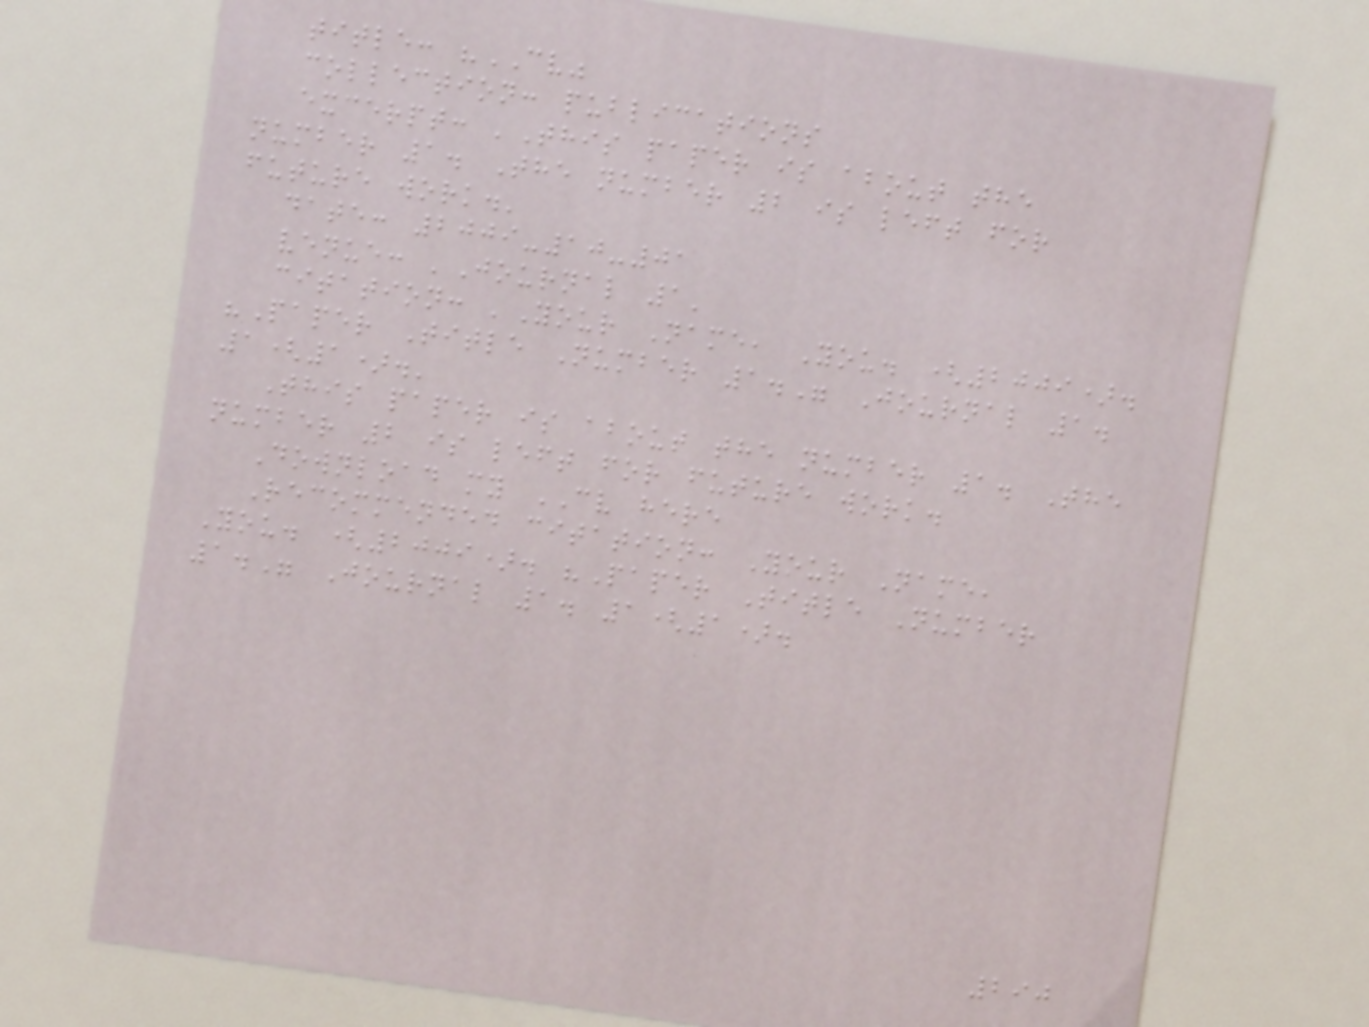title: "CV"
collection: publications
excerpt: 'This paper is about the
number 1. The number 2 is left for
future work.'
date: 2009-10-01
venue: 'Journal 1'
citation: 'Your Name, You. (2009).
"Paper Title Number 1." Journal 1.
1(1).'
This paper is about the number 1. The
number 2 is left for future work.
Download my CV here
Recommended citation: Your Name,
You. (2009). "Paper Title Number
1." Journal 1. 1(1).
290
